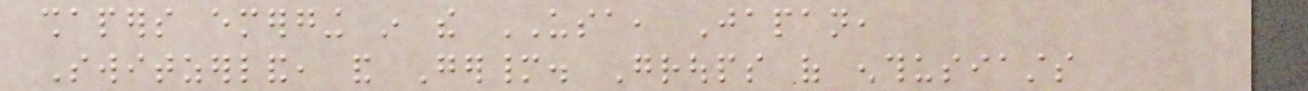shapers emerging in the USA, Japan,
Switzerland, and Germany. Groups of enthusiasts
